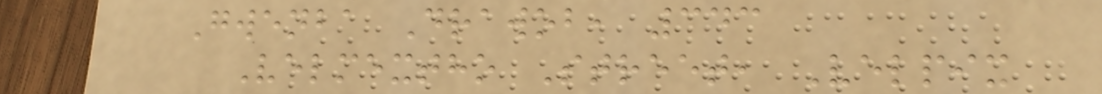Gwenba Drawob, 343
Velmextho Street, Velpix
